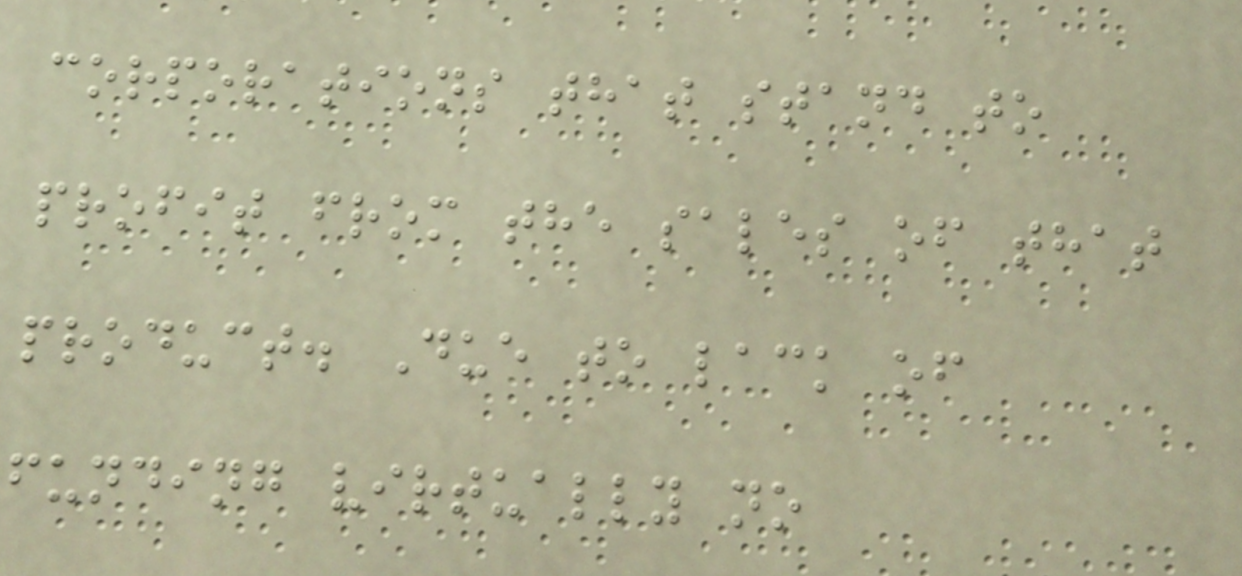corporations that stand to
profit from the sales of that
product. Due to lack of
funding virtually no
